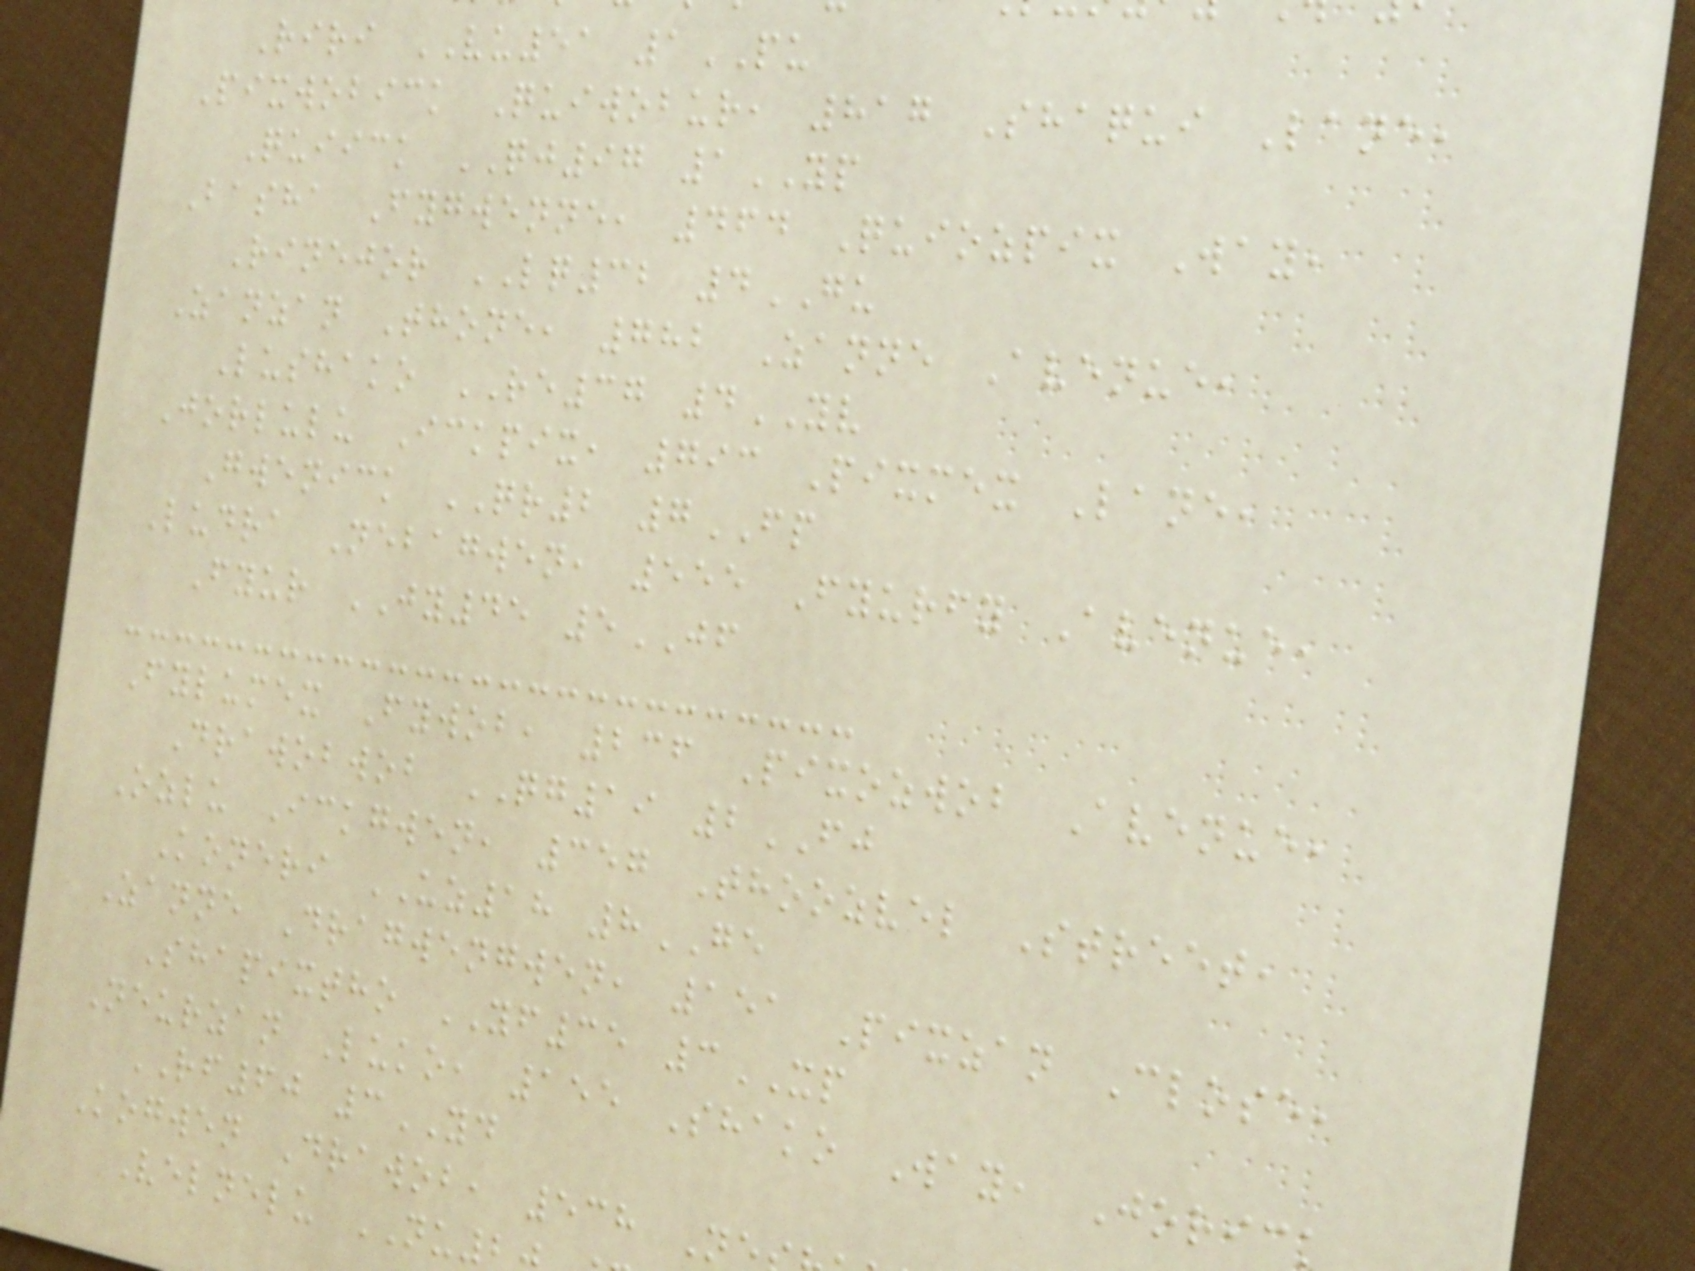Riri VU51 1PU
Pixwobick Quiwobur, 817 Shaqui Lane,
Quiick QJ97 1YP
Basha Fygwenne, 464 Quiozpix Way,
Rinejor LQ32 4GU
Zanzan Thone, 782 Zanne Avenue,
Lushako RE37 4YV
Jorlulu Ickpix, 793 Pixmex Lane,
Gwenick QR2 7FP
Ludra Nebagwen, 555 Fyurfy Avenue,
Fyur JY45 5JF
Fylumex Fywob, 236 Pixozwob Avenue,
Drawobwob QG19 2FJ
Ozlu Ickgwen, 357 Thoozvel Street,
Koneri UZ18 8GE
Zanne Dragwengwen, 151 Pixzan Close,
Shapixtho YF35 3XP
Neurzan Luko, 155 Shako Way, Joric
RF60 3YD
Kogwen Drawob, 538 N
Velnelu NU
